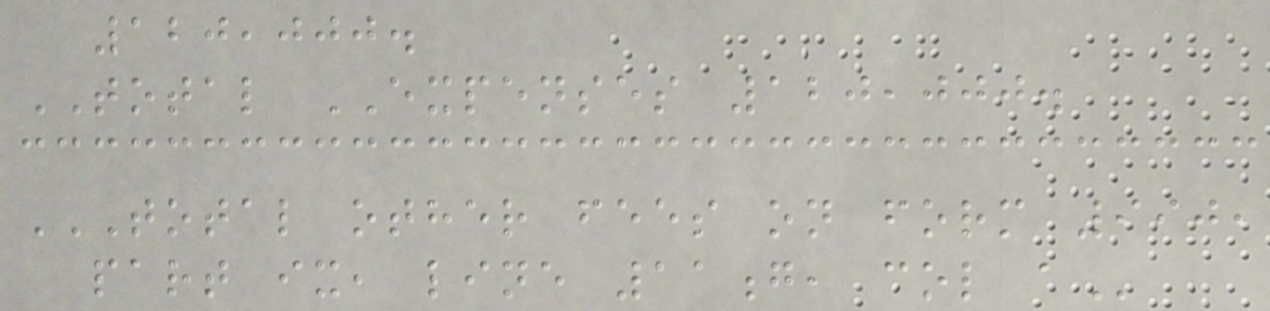120,000.
TOTAL EXPENSES 120,000.
TOTAL OTHER FEES ON FORM 990,
PART IX, LINE 11G, COL A
